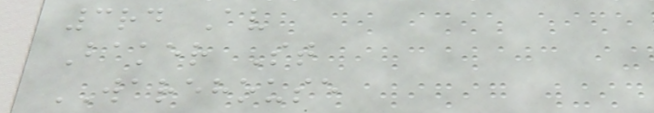3rd Av
Baker St
WAREHOUSE
